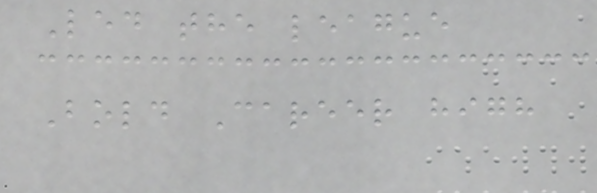Led the league
Bold Career high
